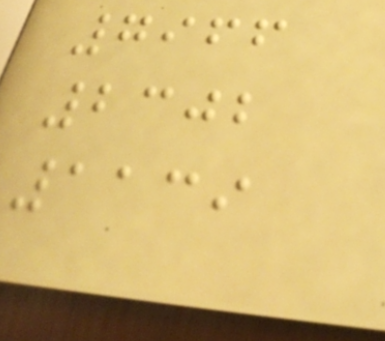7966
2302
1139
